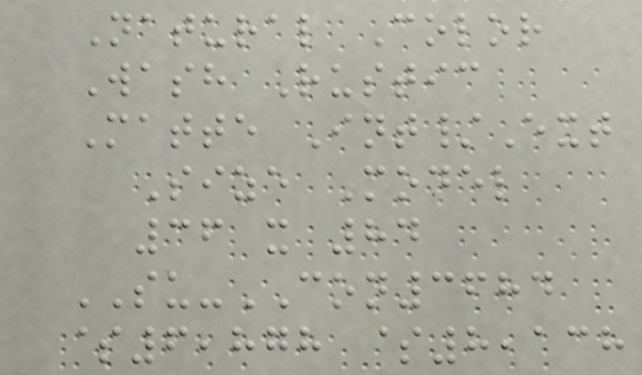Natural Color
Wash Rustic
Matte Int/Ext
Size Model
36 x 84
SU-CON3684
$6,878 $8,138
